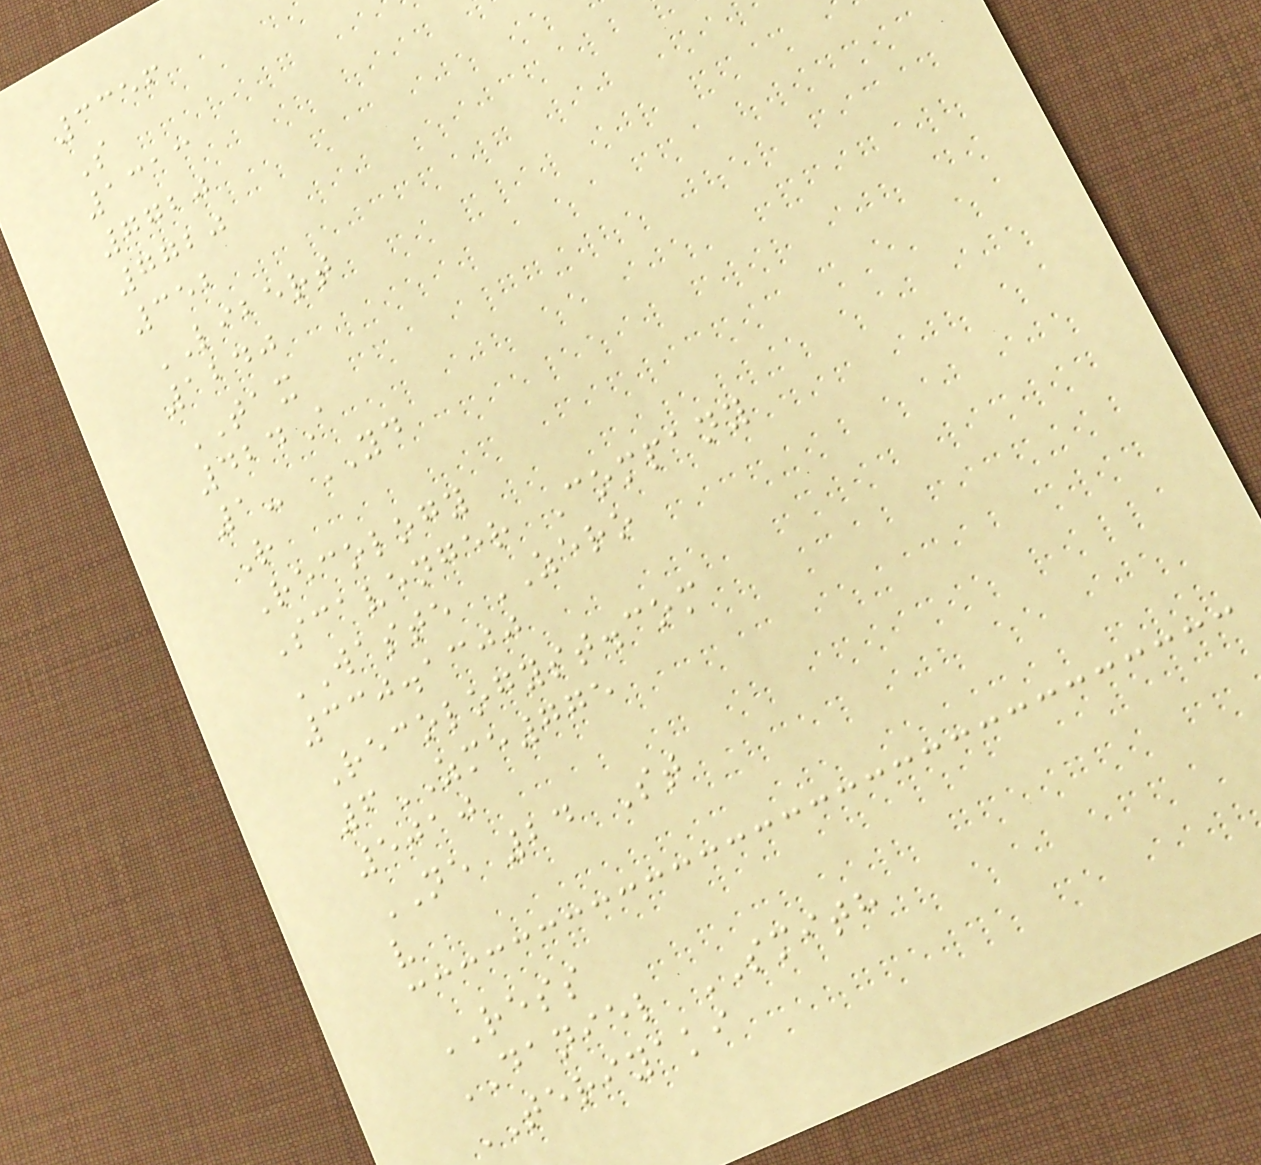3356
S
1313
7720
7720
352
LIBERT
1240
TAX
424A
1- YD
R
Recology
Scavenger Company
WASTE ZERO
330.1300
Recologyst.com
6ZME775
5010
NE 24 St
v
RESS
DANIEL SMITH
TERIYAKI
